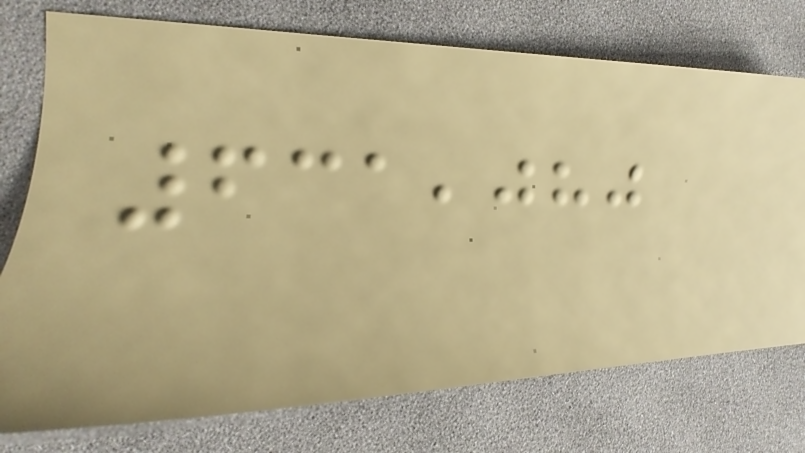631,080
